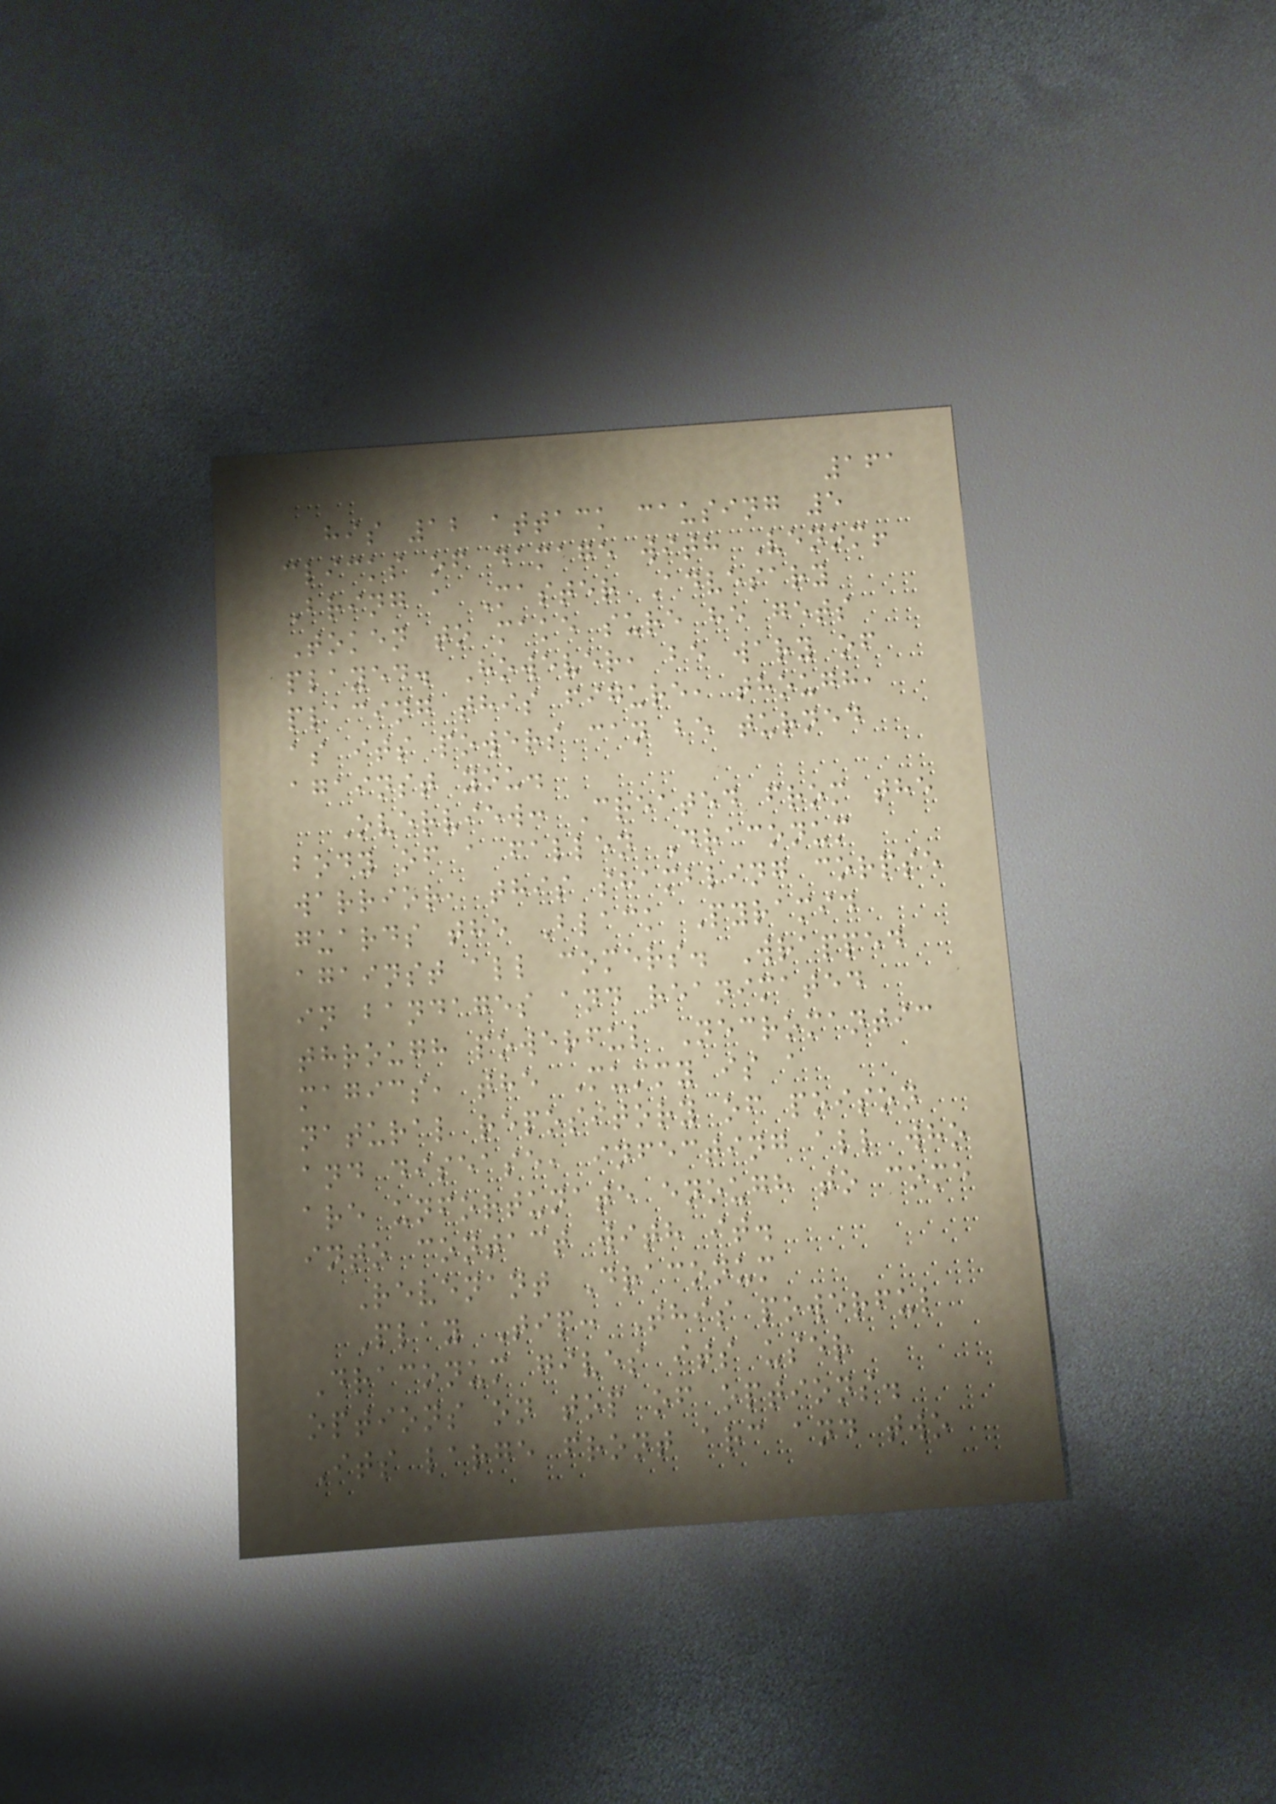161
his 12 attack causing 5
clicks of damage with Venom!
Bring a Master Advesary
Token to make sure he gets
played. However, be wary of
placing this figure, though,
as its powers can be turned
against you.
Overview: Created from the
body of a fallen Draconum
warrior, this shambling corpse
guards the Black Pyramid
against all comers. Wrapped
in bandages and reanimated
through powerful Necromantic
magics, the Mummy is a
natural repository of poison
and disease, infecting all who
are unfortunate enough to come
into contact with it.
Revenant Draconum
Play Tip: This powerful
Draconum gives its user
options on top of options.
Its large front arc and two
